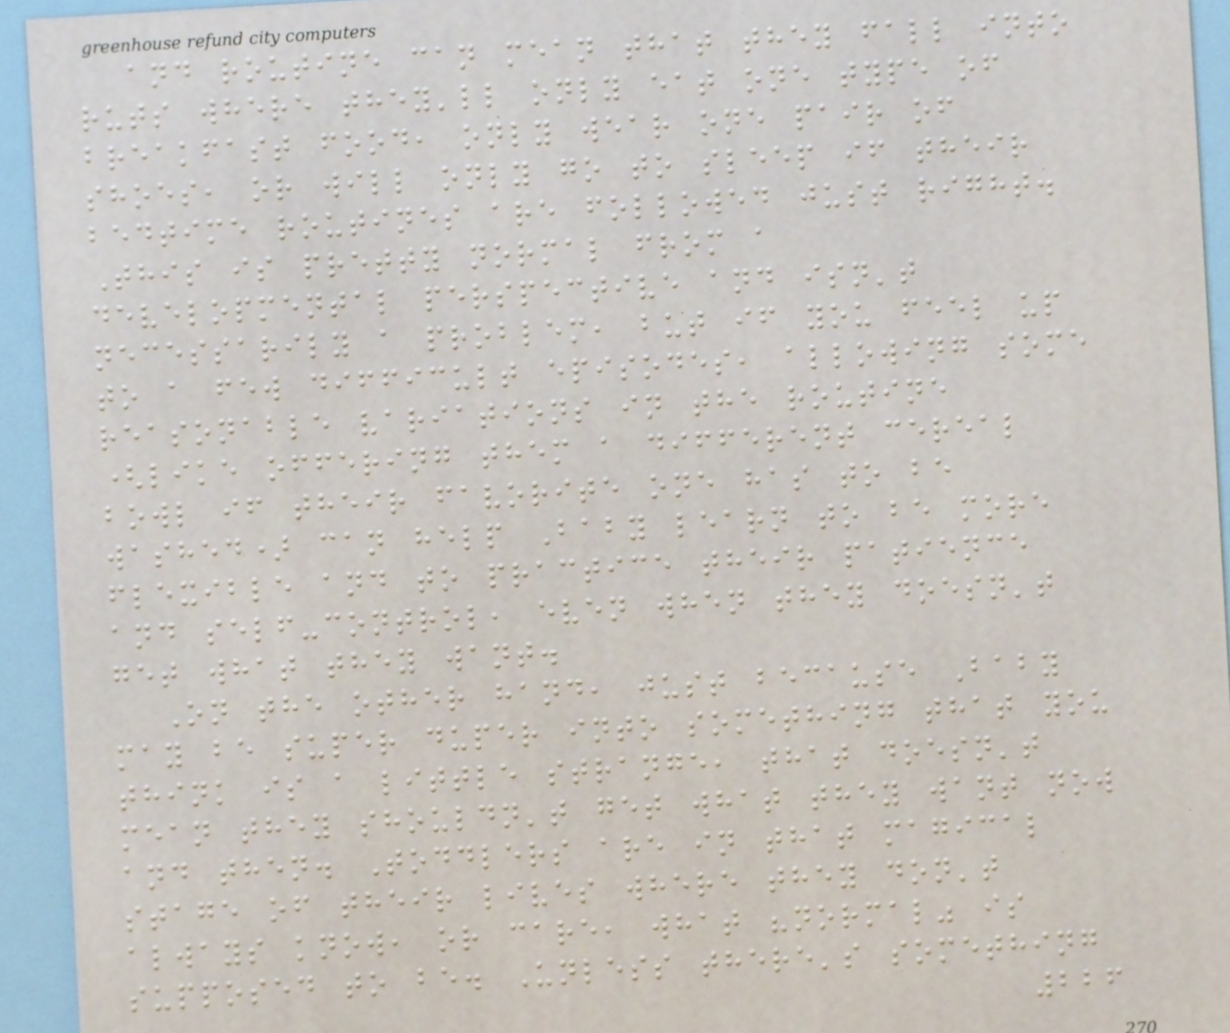and routine can mean that they fall into
ruts where they'll only eat one type of
breakfast food, only wear one pair of
shoes, or will only go to sleep if their
bedtime routines are followed just right.
This is pretty normal from a
developmental perspective and isn't
necessarily a problem, but if you feel up
to a few difficult episodes, allowing some
reasonable variations in the routine
(like offering them a different cereal
bowl if their favorite one has to be
washed) can help Baby learn to be more
flexible and to practice their patience
and self-control, even when they doesn't
get what they want.
On the other hand, just because Baby
may be super duper into something that you
think is a little strange, that doesn't
mean they shouldn't get what they want now
and then. Toddlers are in that magical
stage of their lives where they don't
always know, or care, what "normal" is
supposed to be. Unless there's something
226
